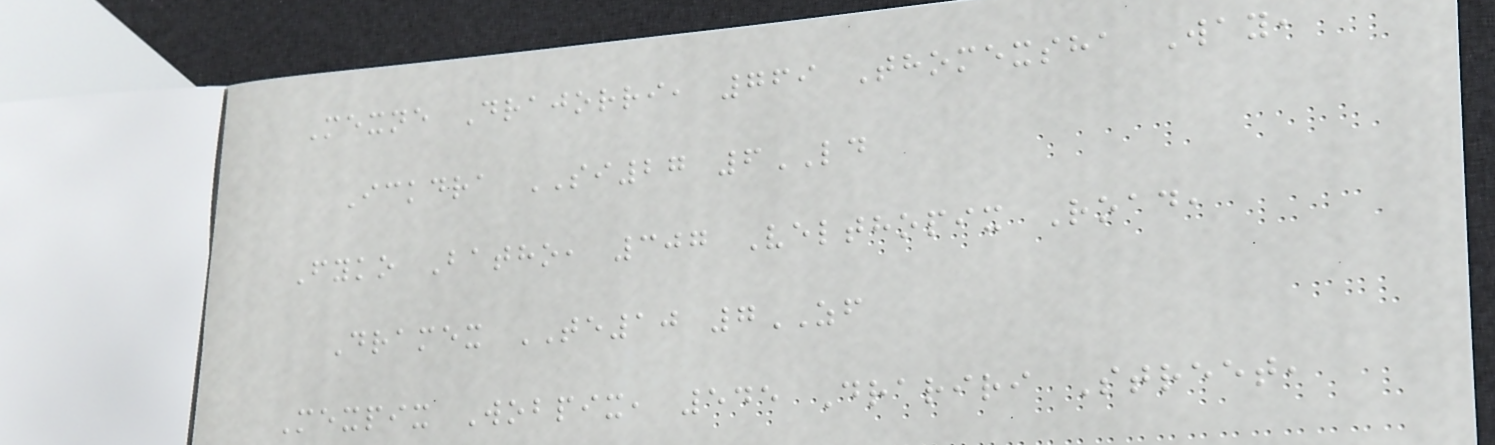Mexne Drajorri, 769 Thomexsha Way,
Ickdra SI27 6LD
Fyko Batho, 307 Velthopix Road,
Dramex TE10 7ZF
Mexpix Wobpix, 545 Drariri Street,
